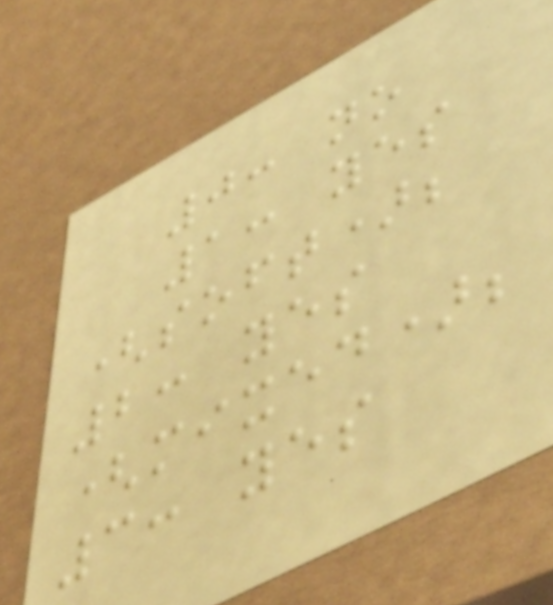0: no
1: yes
(soft);
2: yes
(mixed);
3: yes
